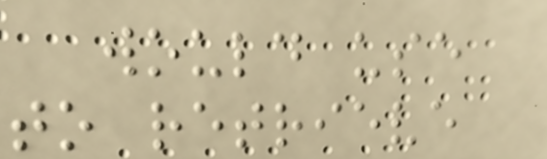would use
to retrieve
